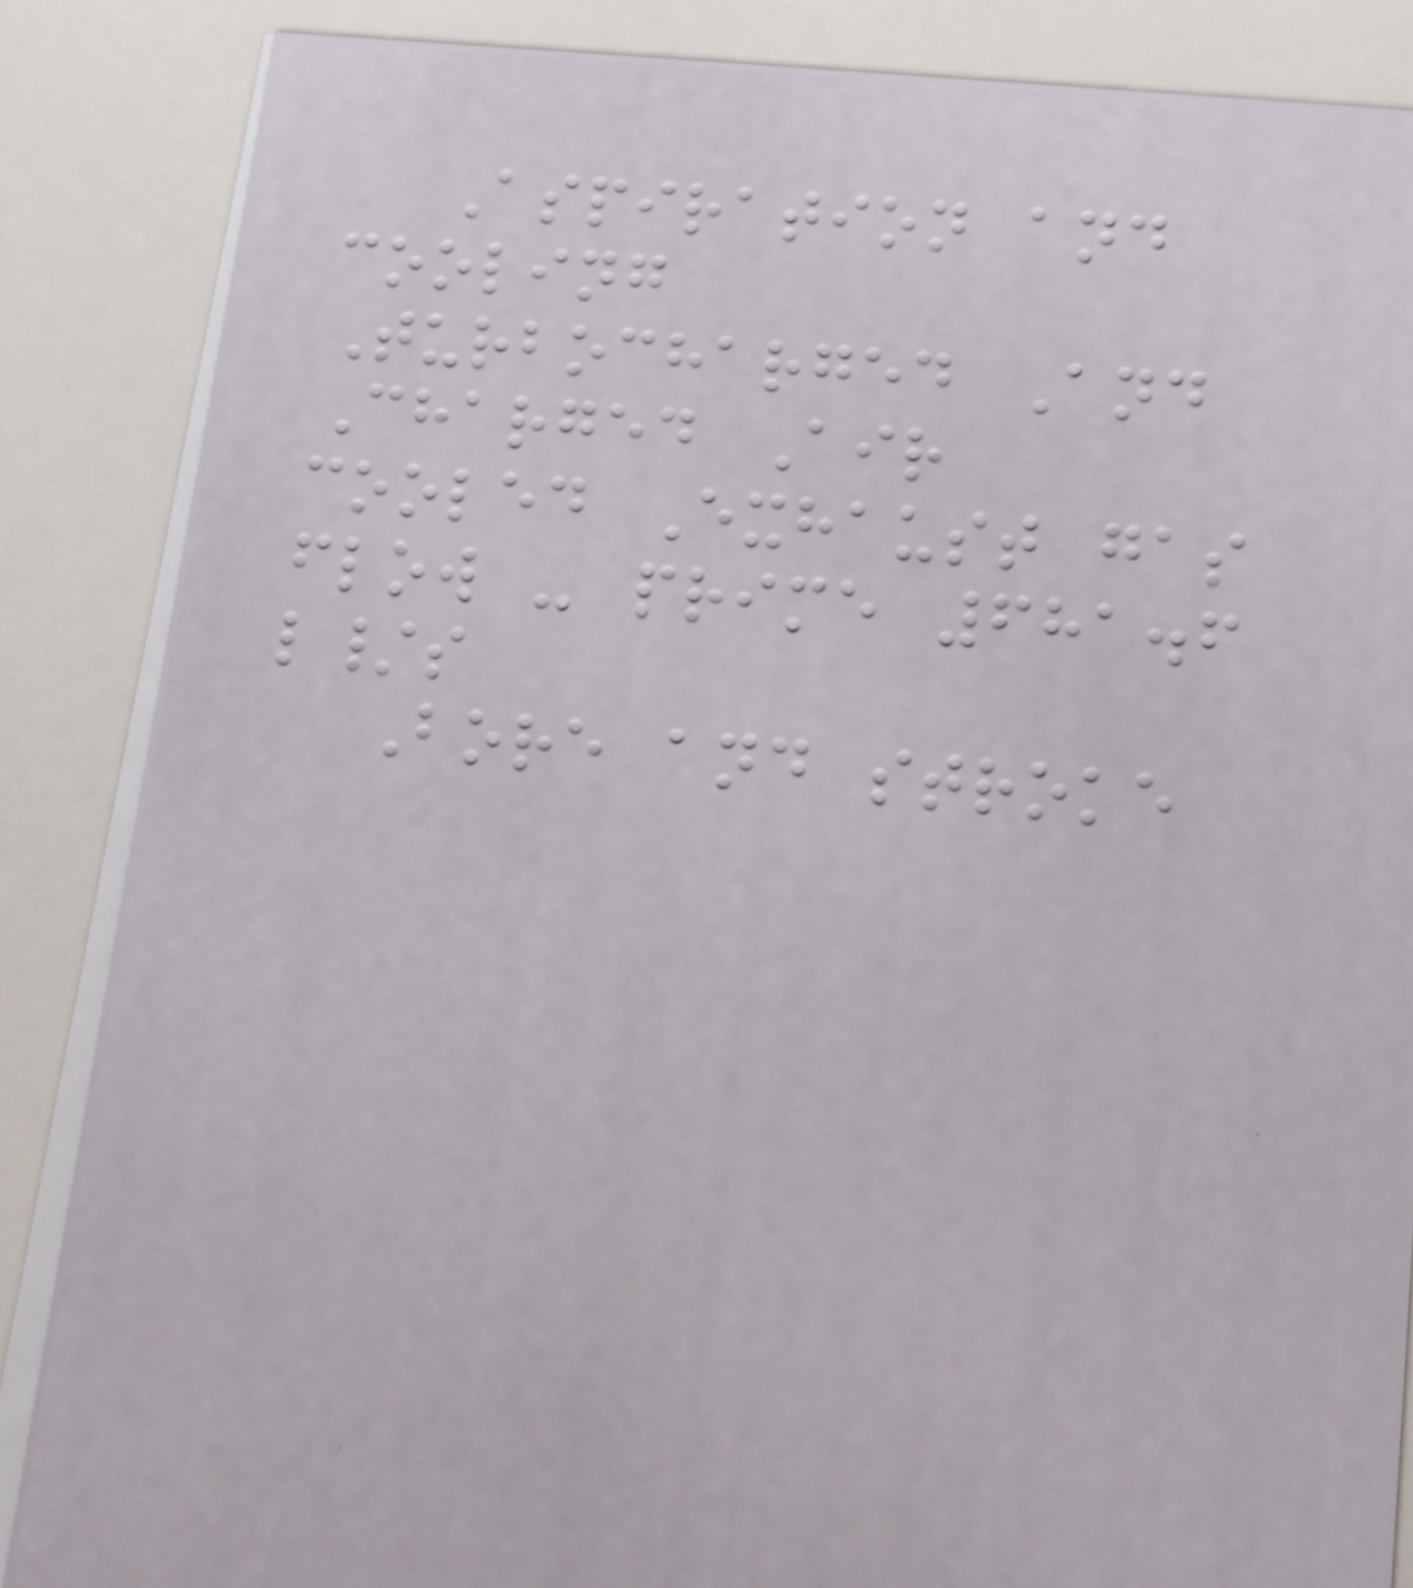Aspiration and
cooling
Turbocharged And
Charged Air
cooled Exhaust gas
flow - prime 681.6
l/s
Bore and stroke
